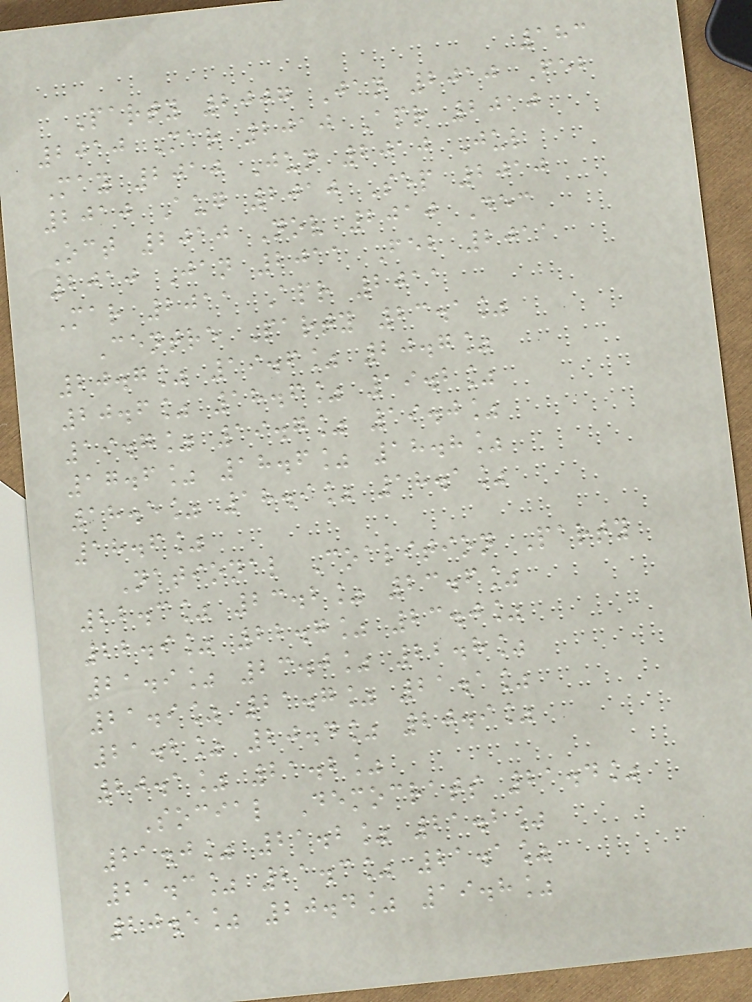183
Party 2007 Jan 2010 Feb
2010 Mar 2010 Apr 2010
May 2010 Jun 2010 Jul
2010 Aug 2010 Sep 2010
Oct 2010 Nov 2010 Dec
2010 Jan 2011 Feb 2011
Mar 2011 Apr 2011
Centre Party 23.1%
20.7% 19.6% 20.7%
20.6% 18.6% 19.2%
19.7% 19.7% 19.0%
17.6% 18.6% 18.8%
18.5% 18.9% 18.1%
18.6%
National Coalition Party
22.3% 23.2% 23.6%
22.9% 22.7% 23.0%
21.9% 23.0% 22.8%
21.9% 21.7% 21.1%
21.2% 20.4% 20.9%
20.1% 21.2%
Social Democrats 21.4%
21.0% 21.2% 21.2%
21.3% 21.3% 21.1%
20.5% 20.4% 19.8%
